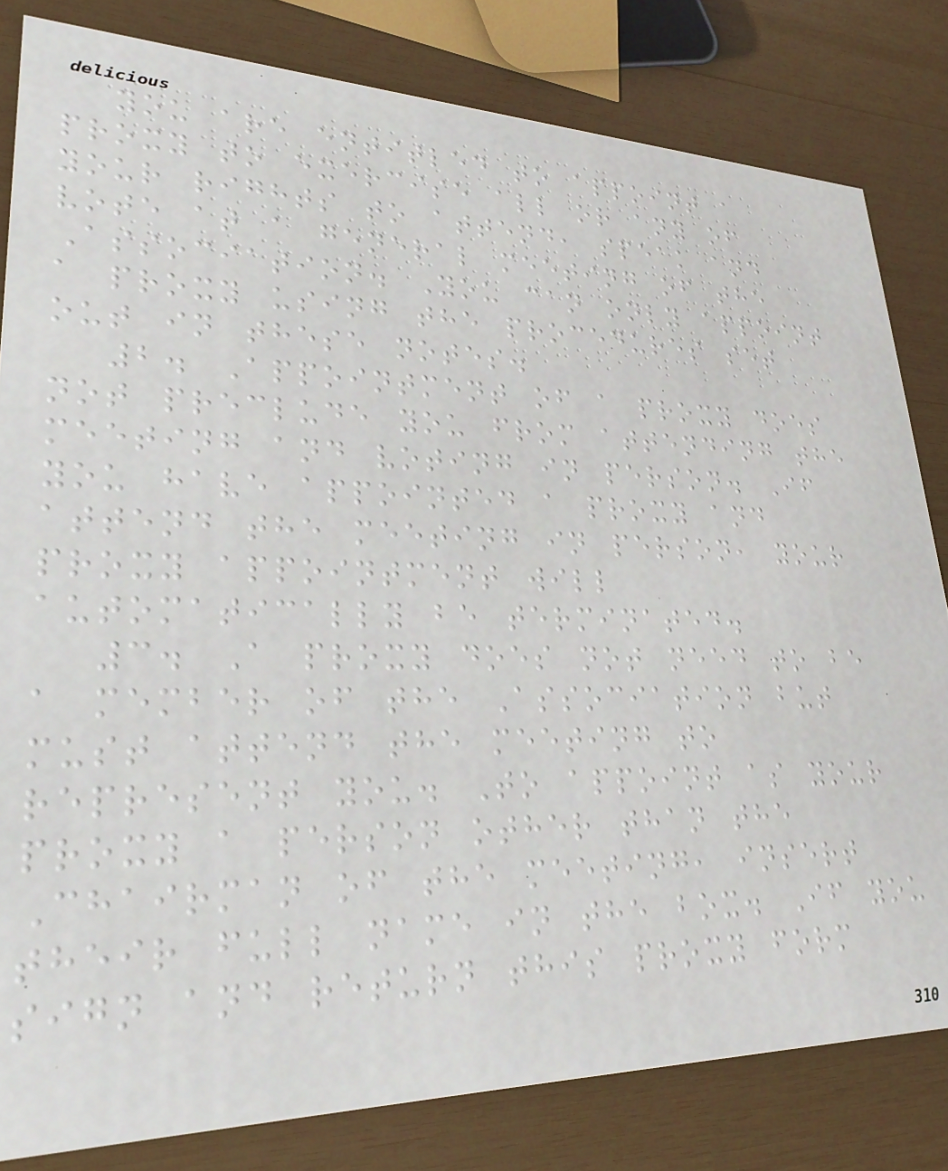you are entitled to appoint a
proxy to exercise all or any of
your rights to attend, speak and
vote at a general meeting of the
Association. You can only appoint
a proxy using the procedures set
out in these notes.
2. Appointment of a proxy does
not preclude you from attending the
meeting and voting in person. If
you have appointed a proxy and
attend the meeting in person, your
proxy appointment will
automatically be terminated.
3. A proxy does not need to be
a member of the Association but
must attend the meeting to
represent you. To appoint as your
proxy a person other than the
Chairman of the meeting, insert
their full name in the box. If you
sign and return this proxy form
